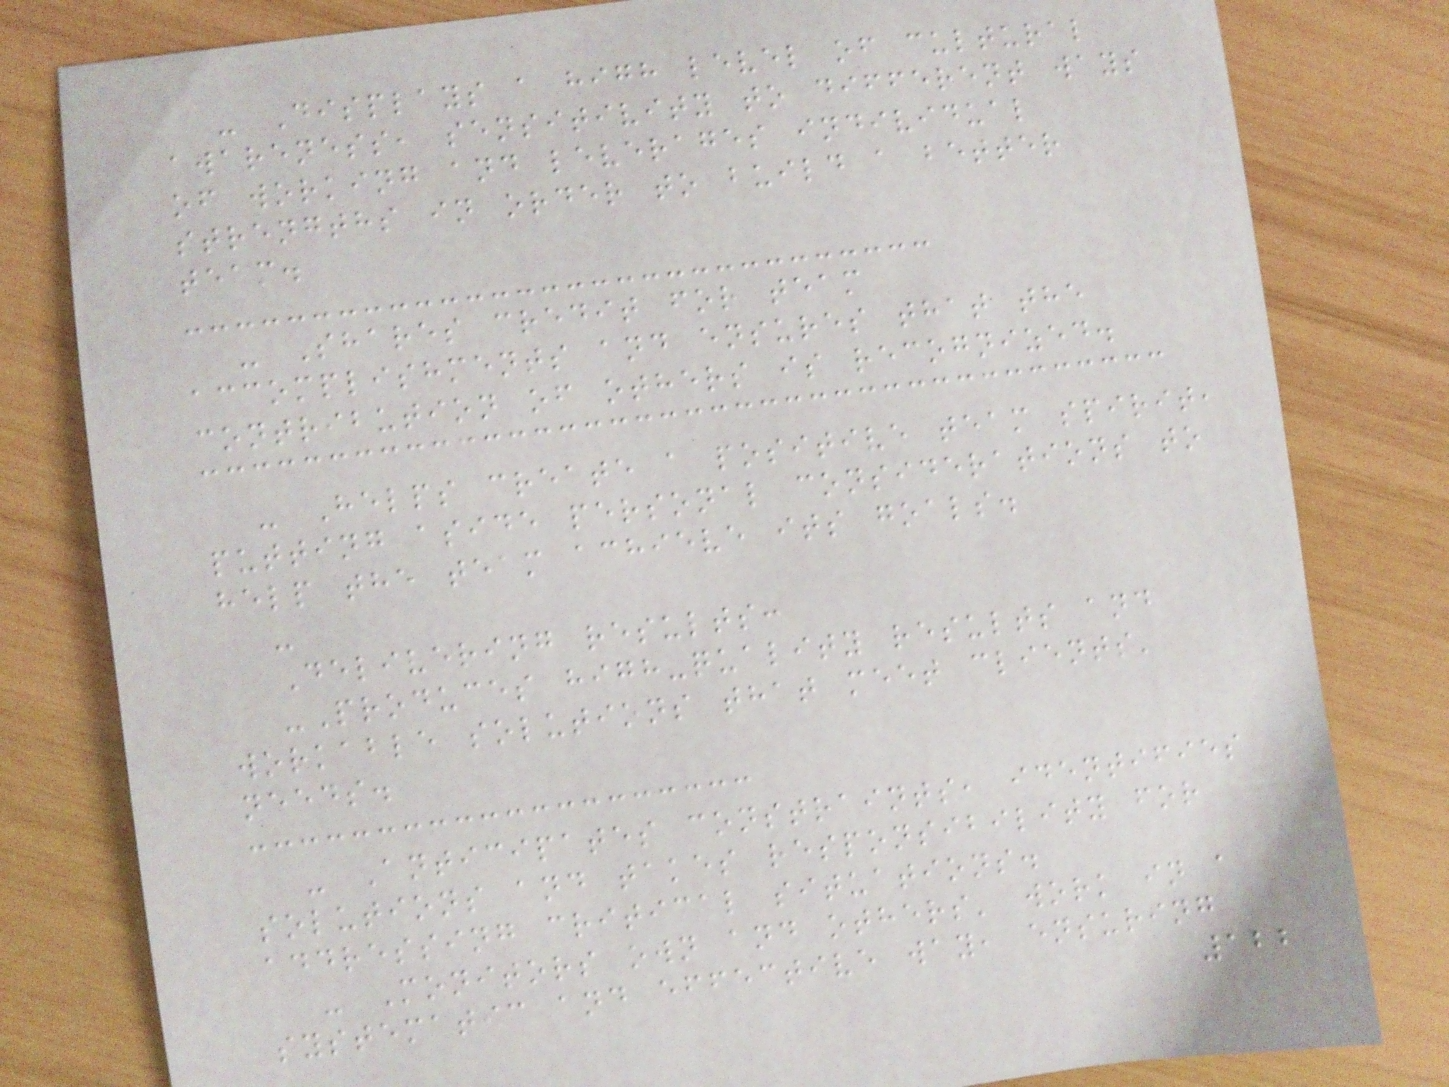- Displays a high level of cultural
awareness, sensitivity to different ways
of working and leverages individual
strengths in order to build a better
team.
- Shares credit for team
accomplishments and ensures that the
contribution of others is recognized.
- Helps create a positive team spirit,
putting aside personal considerations to
help the team achieve its goals.
-
Delivering results:
-Produces high-quality results and
workable solutions that meet clients'
needs.
- Anticipates constraints, identifies
solutions and takes responsibility for
addressing critical situations.
- Monitors own and others' work in a
systematic and effective way, ensuring
122
